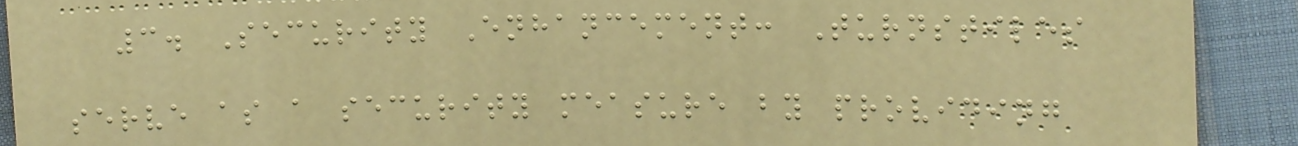3. Security Enhancement: Turnstiles
serve as a security measure by providing
